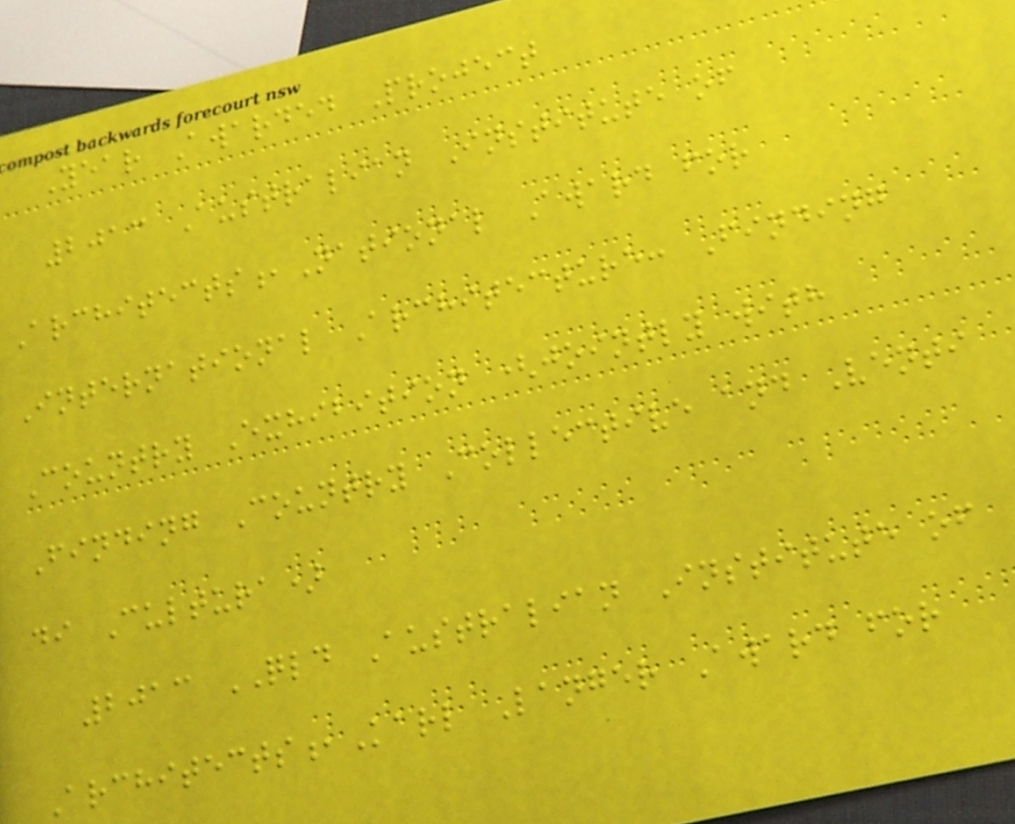Year Awarded Project
2013 Australian Institute of
Architects,National Award for
International Architecture: Finding
Country Exhibition (jointly with
Finding Country Collective and Venti
di Cultura)
2013 QLD Australian Institute of
Architects,Karl Langer Award for
